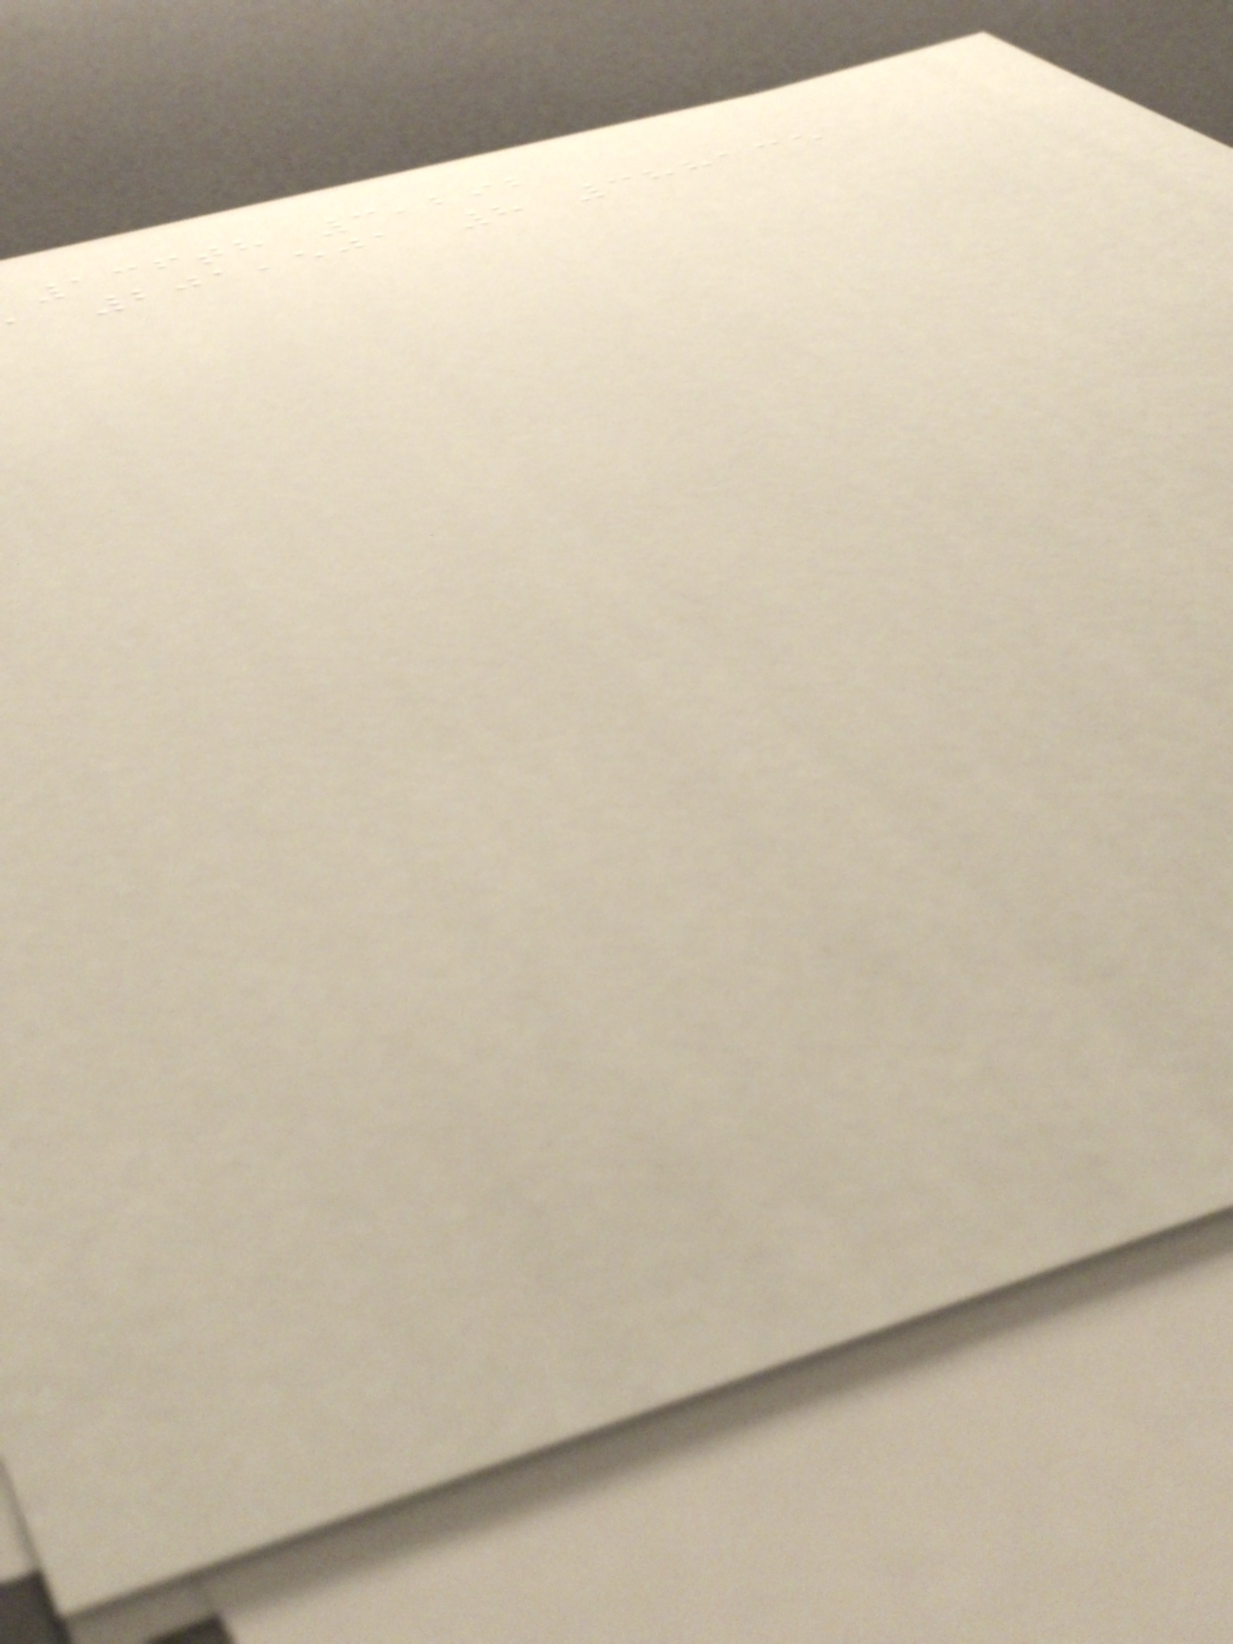136th 3,292
a 201,501 8 388135
